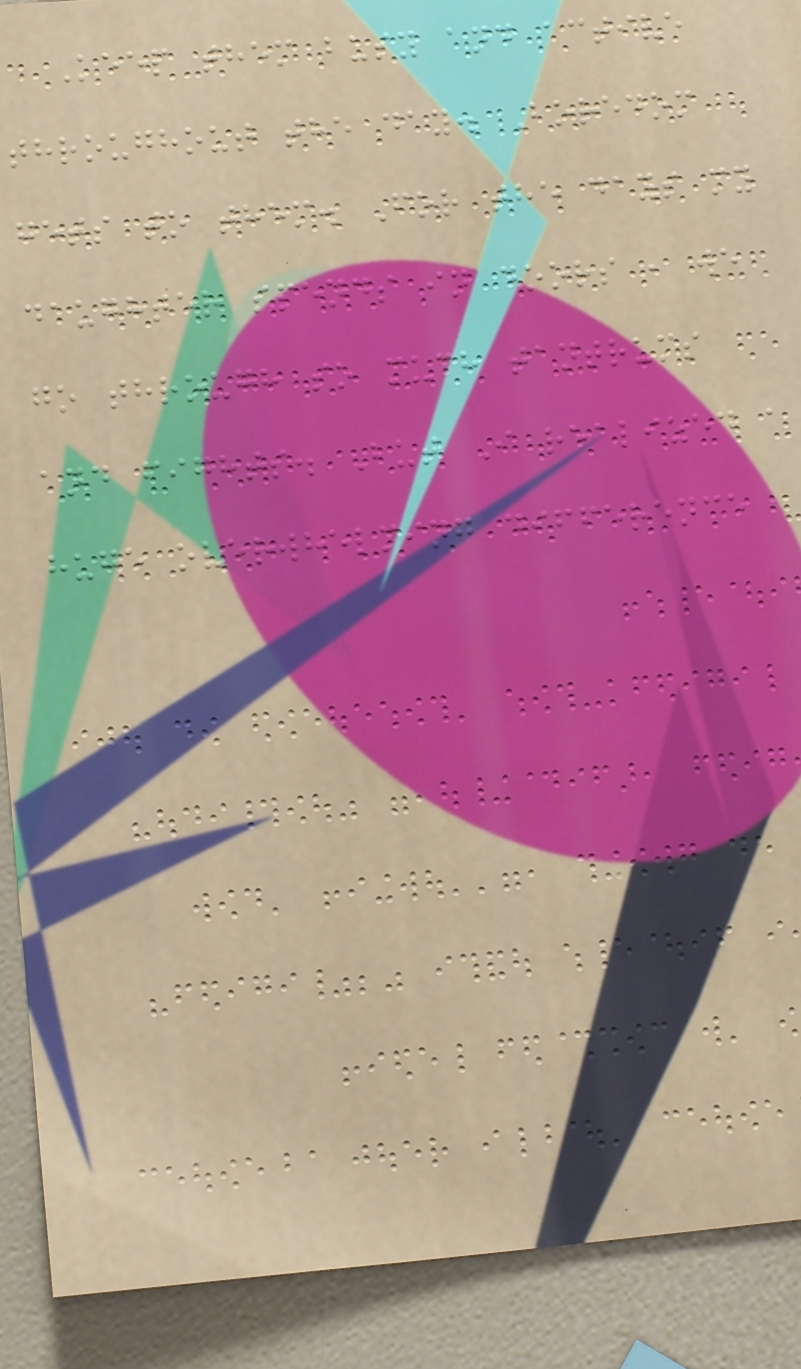Keep them busy and active
throughout the day. Boredom
gets to them. For the days my
daughter spends in doors , we
go through so much tantrums
and fights. But I realized a
huge overwhelming difference
